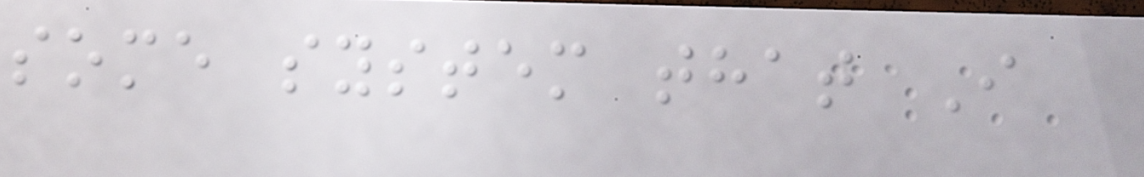some system that I
